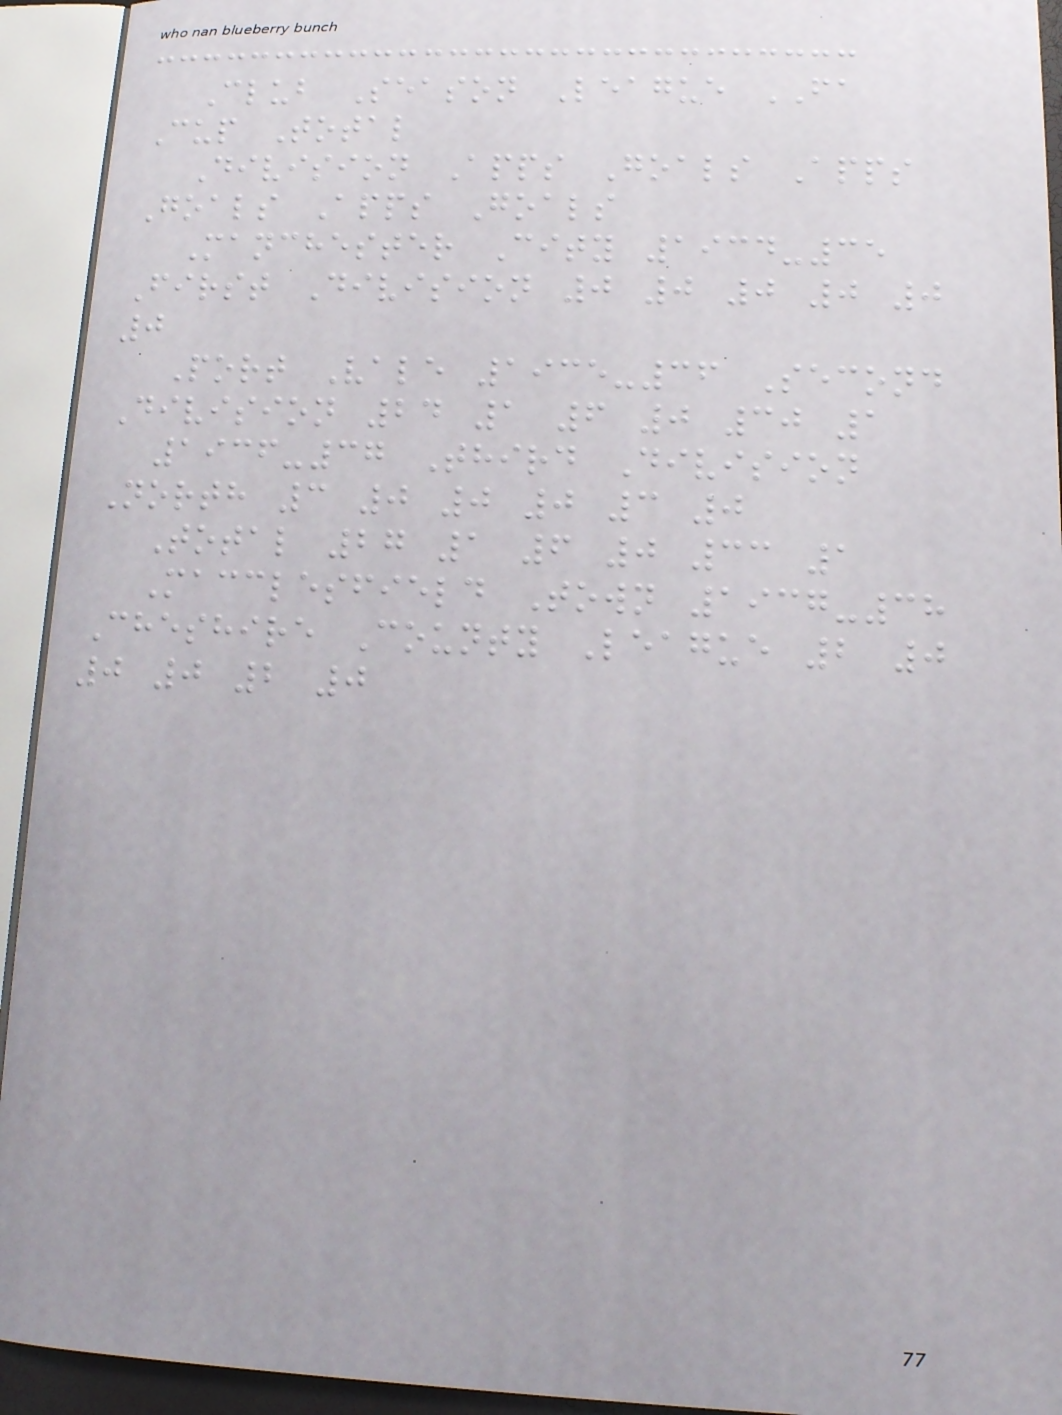Club Season League FA
Cup Total
Division Apps Goals Apps
Goals Apps Goals
Manchester City 1934-35
First Division 0 0 0 0 0
0
Port Vale 1935-36 Second
Division 24 1 6 0 30 1
1936-37 Third Division
North 3 0 0 0 3 0
Total 27 1 6 0 33 1
Macclesfield Town 1937-38
Cheshire County League 2 0
0 0 2 0
